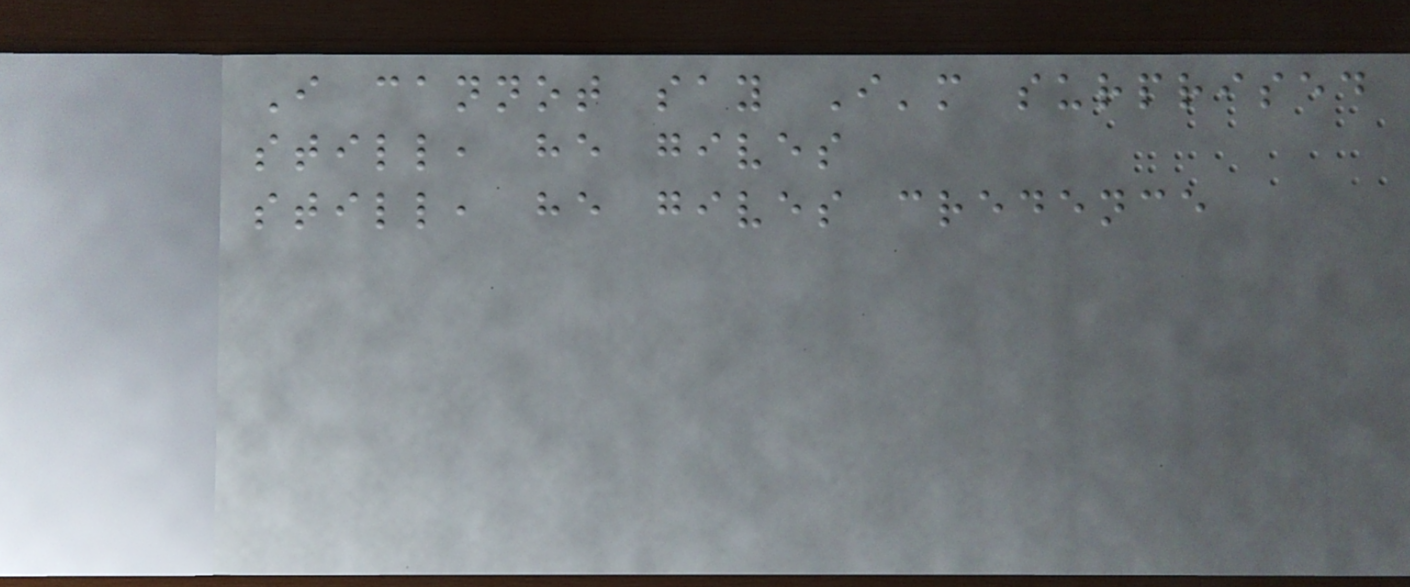I cannot say I'm surprised
still, he gives
still, he gives credence
